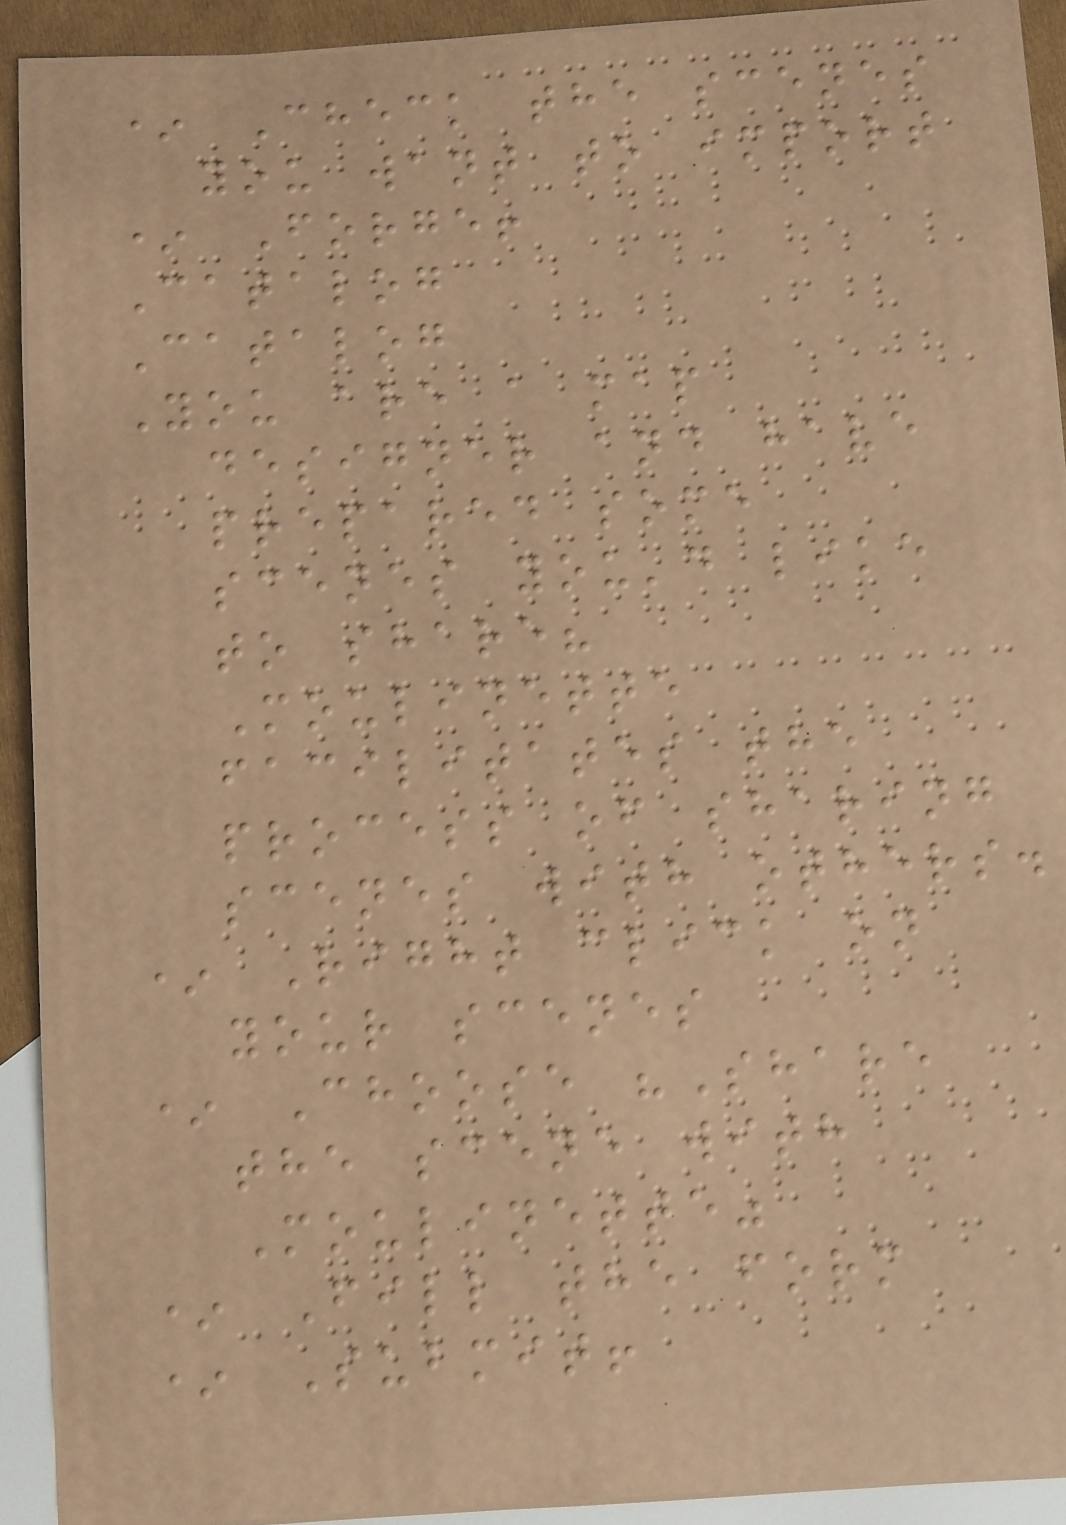* Check the scenes
you want to import
* Forge!
Catalog
Catalog
You are a map
designer and have
prepared some
scenes you'd like
to share?
Moulinette
facilitates the
process of sharing
scenes with others.
* Right click on
your scenes
* Choose "Share
the scene with
Moulinette"
* Fill the form
* Submit!
